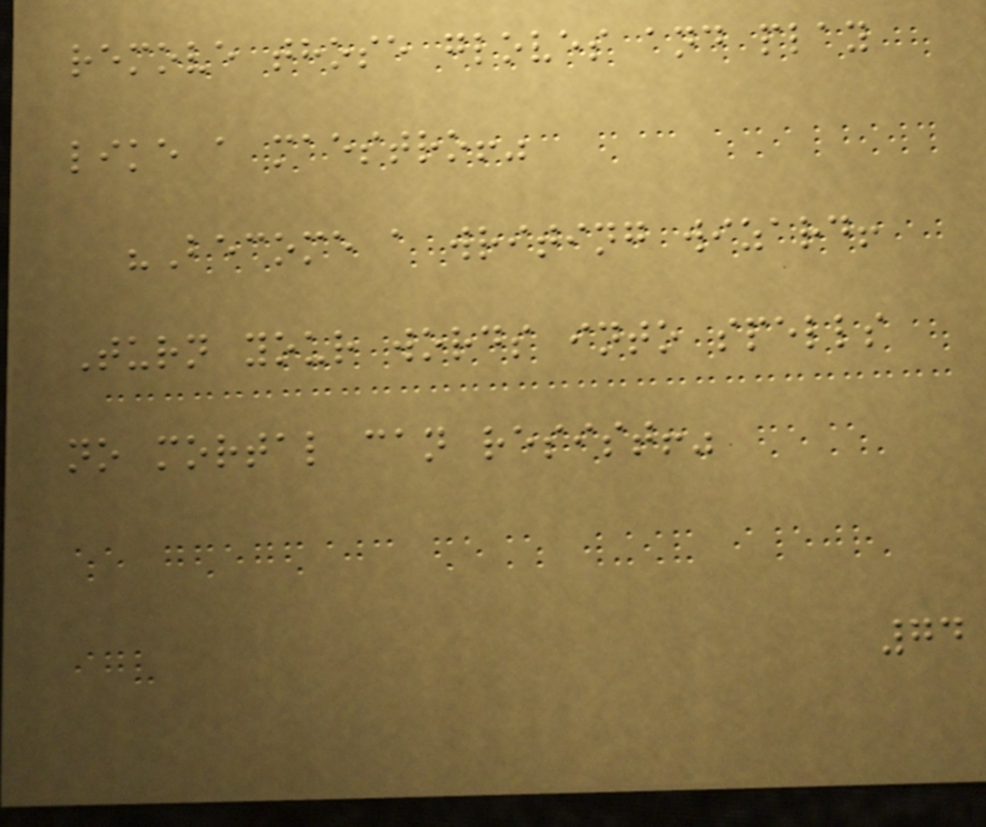remove those gloves and play
like a maestro!"
"Become a writing wizard!
Turn your words into spells
no mortal can resist!"
74
